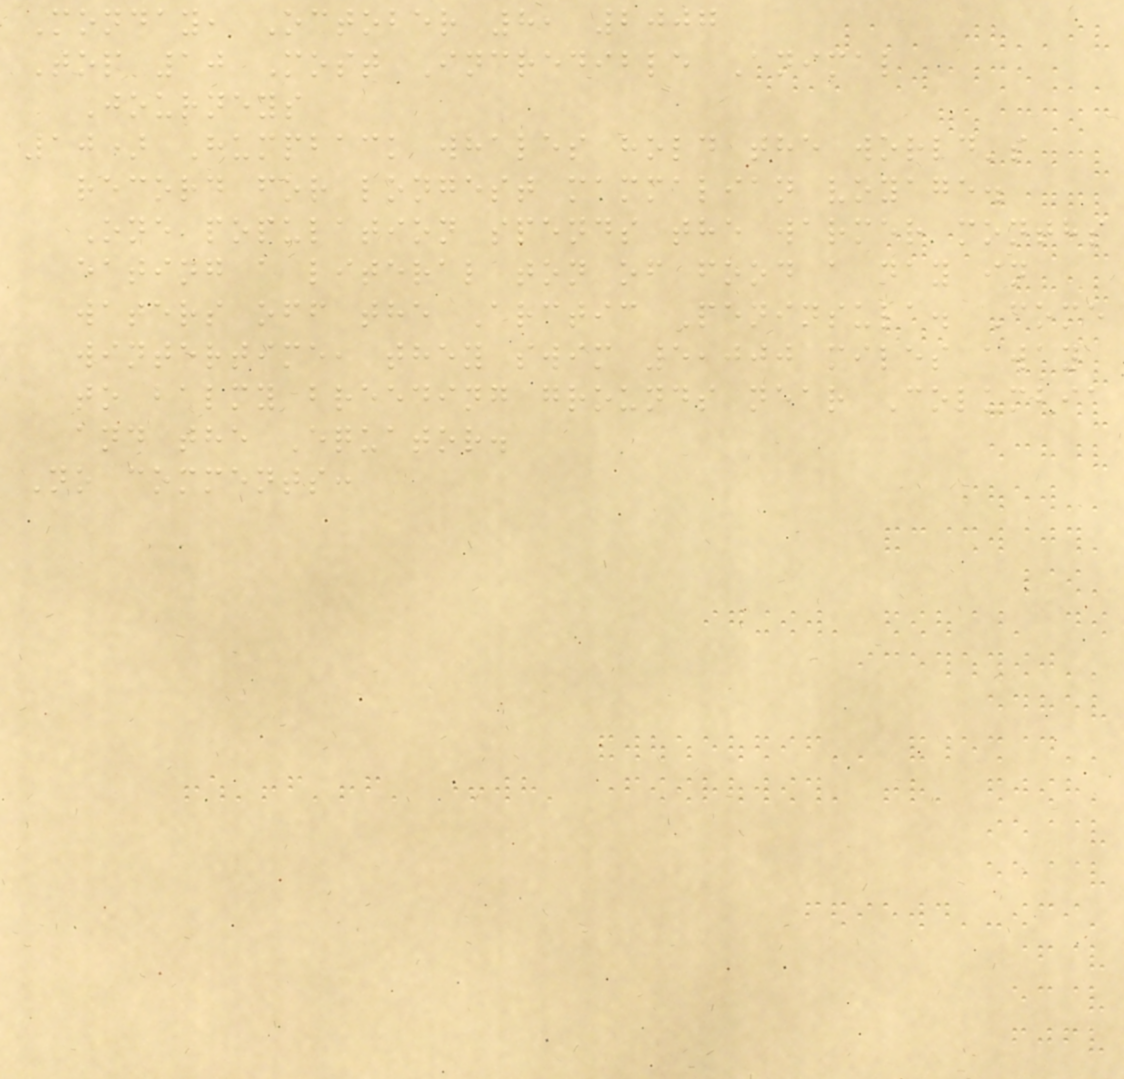Monday, October 8, 2007
Top 10 Most Incredible Animal
Journeys
10) Humpback whales hold the world's
record for longest mammalian voyage.
One population spends the warmer months
eating a literal ton of food a day in
waters off the Arctic Peninsula. Come
wintertime, they swim 5,000 miles away
to balmy breeding grounds near Columbia
and the Equator.
No comments:
